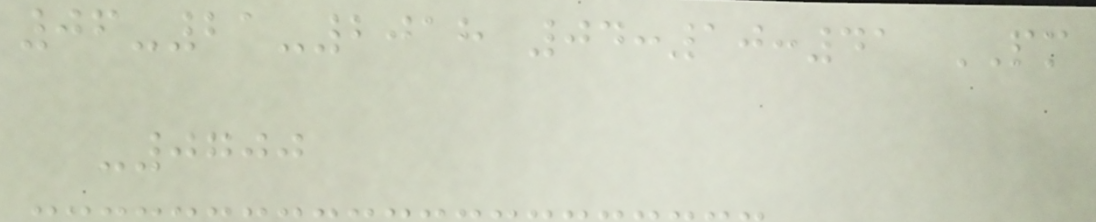06-21-2018 04:10:41 PM
-0700
